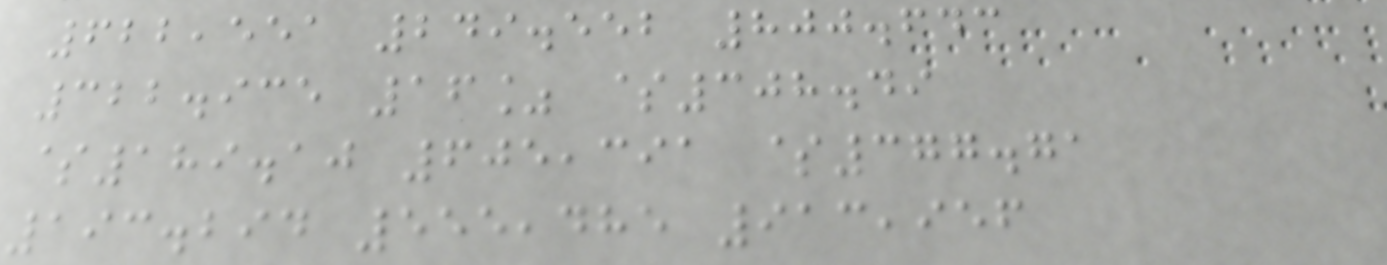622,551 249.552 800.643
322.935 16% $308.49
$189.10 605,391 $377.71
193.294 555,485 913,956
